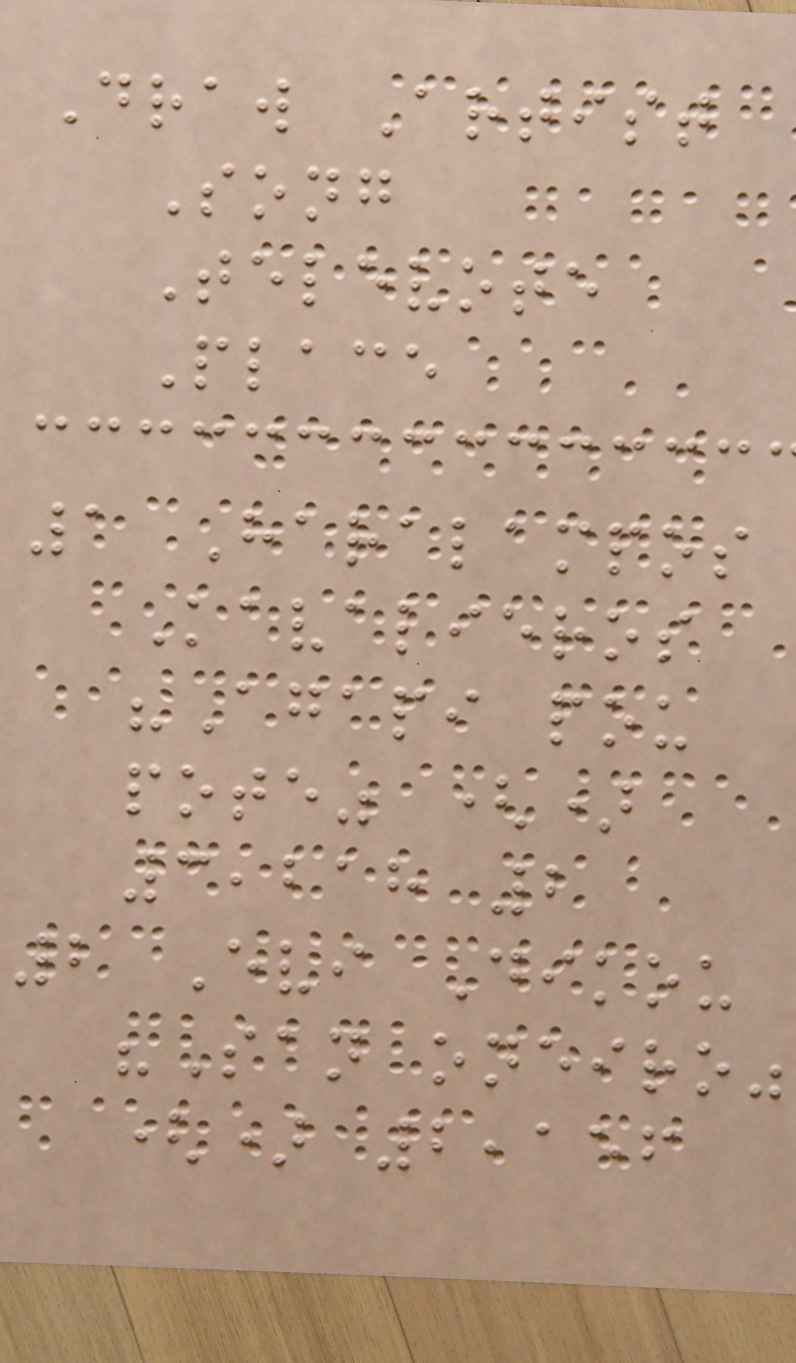Draw Artist
Song
Televote
Place
1 Haralampos
Kavalieros
"Agapi pou
pote" ()
3,218 2
2 Evi Dikou
"San oneiro"
() 2,156
